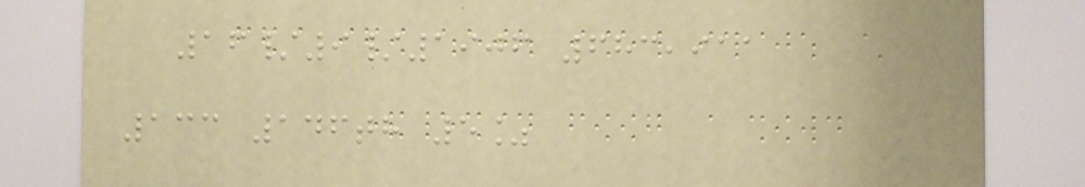16/9/1906 683,911
133 146th 5%
